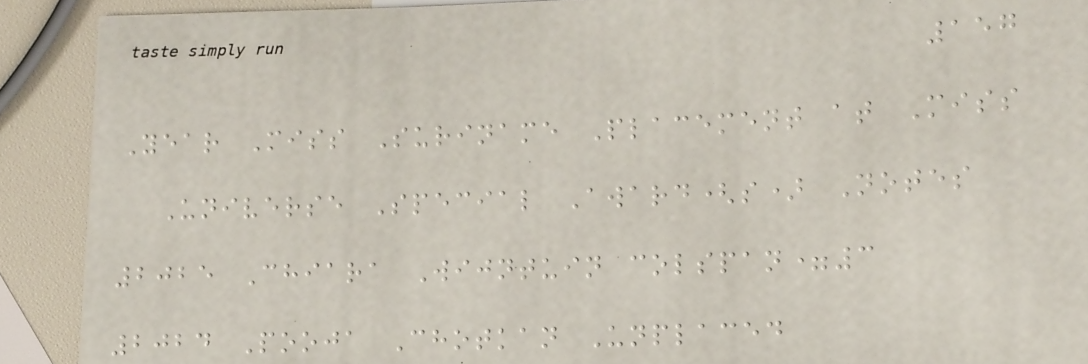157
Year Miss Suriname Placement at Miss
Universe Special Award(s) Notes
2025 Chiara Wijntuin colspan=3
2024 Pooja Chotkan Unplaced
